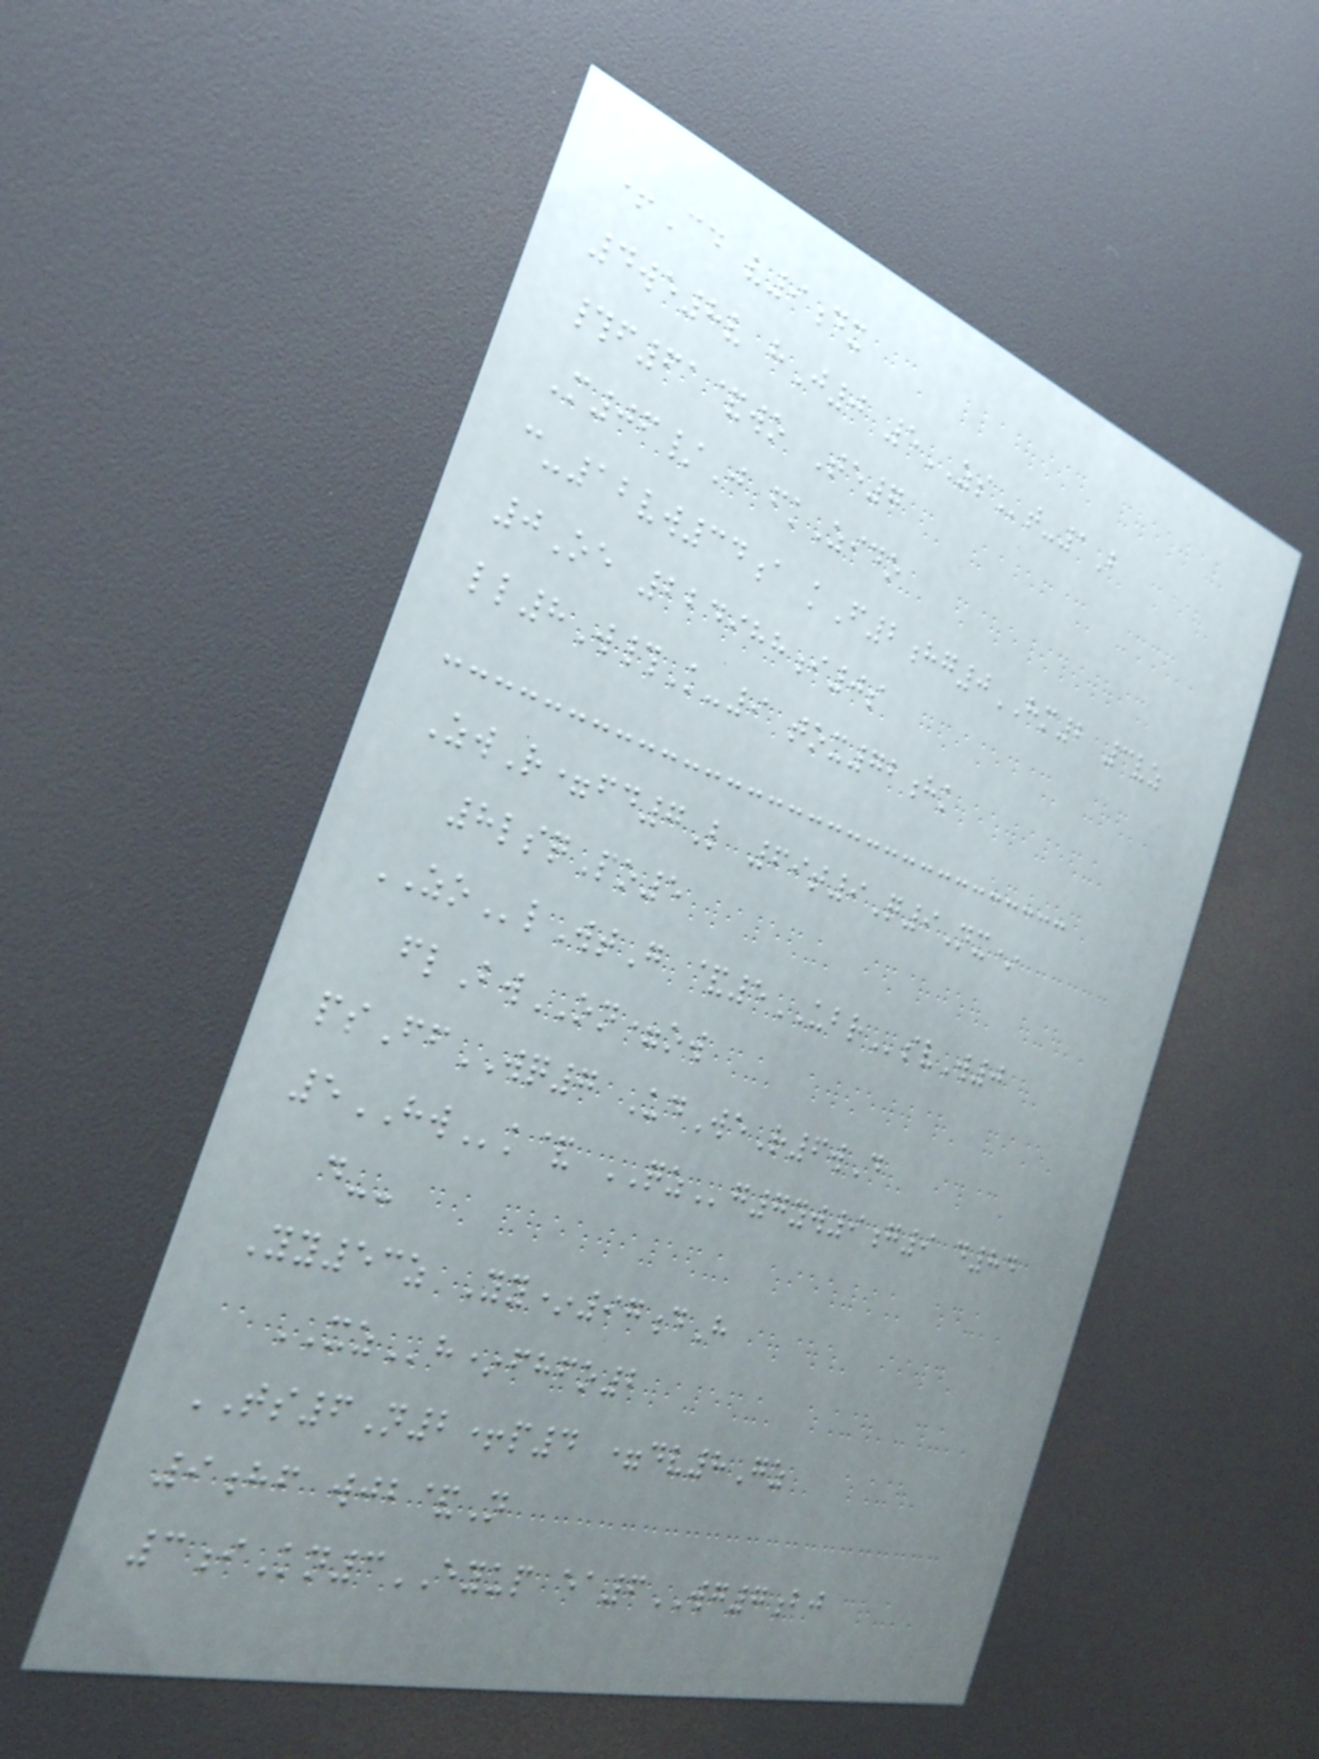+Cd v9dx
4we8v hJ0 5ZSt-1B
#f61&wo Te7
M06/J fkZido
c-12vw34a kF2hg0HM2 3vz
0Oe 224988i0s
ll8W#K-9 tox72hk
ZwR=fd7L 69t9Q9Nx*
8lsqPo5
ZOlWtG &5UBRsvW0
flBwON=ow
psFfWQ7 UdWeR6wD
5HWk& QZg7yw9g9 d84
d--
Yy53z Yy*97dH
XZh*fhfo2
TS6N2+p4 =dv8Gz
9hf wjb&N
3iKn3EYUP ea6WG7bj
